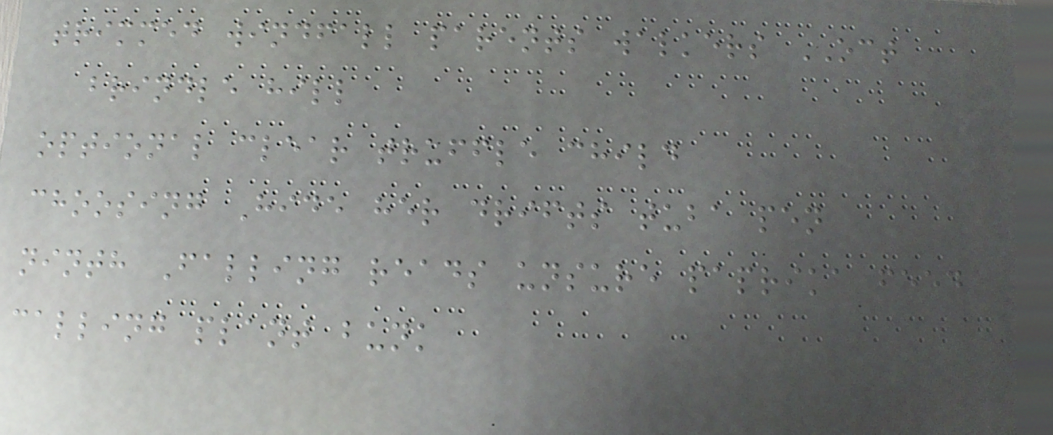trimmed windfall parents walkers OCT
brindle hill
optional clear truffle child
choosing Hide her drifts tuba pen
ninth Falling reads unsure paprika feed
calling plant bunk
